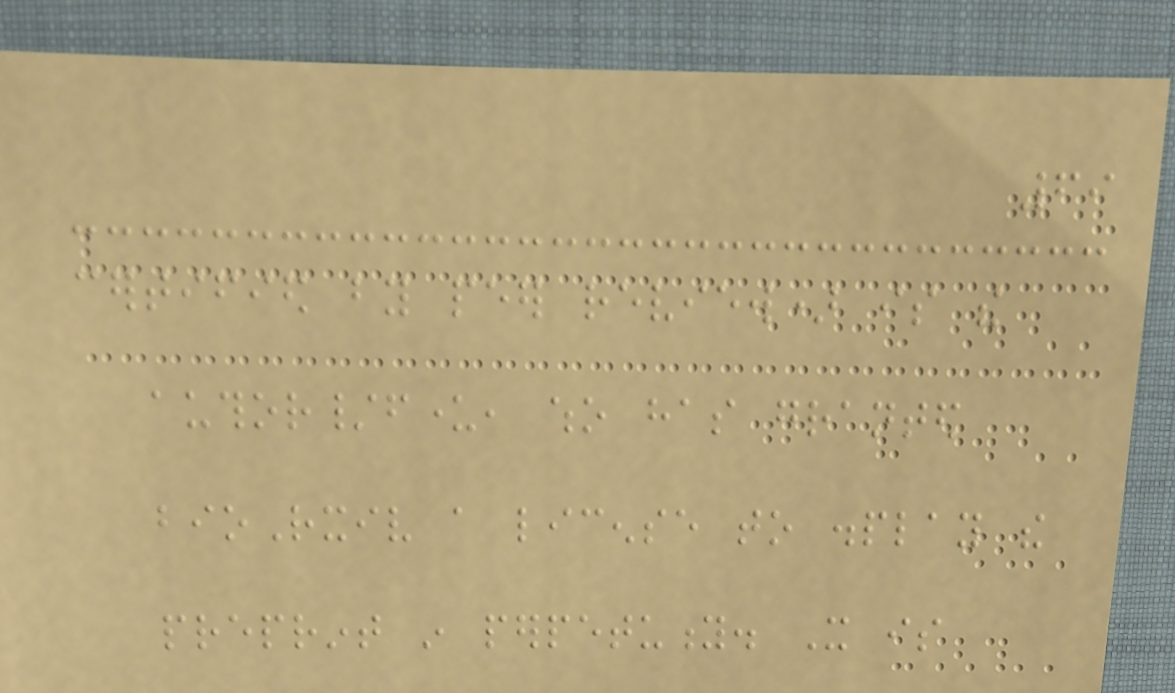69
certified by peer review) is the
author/funder, who has granted
bioRxiv a license to display the
preprint in perpetuity. It is
